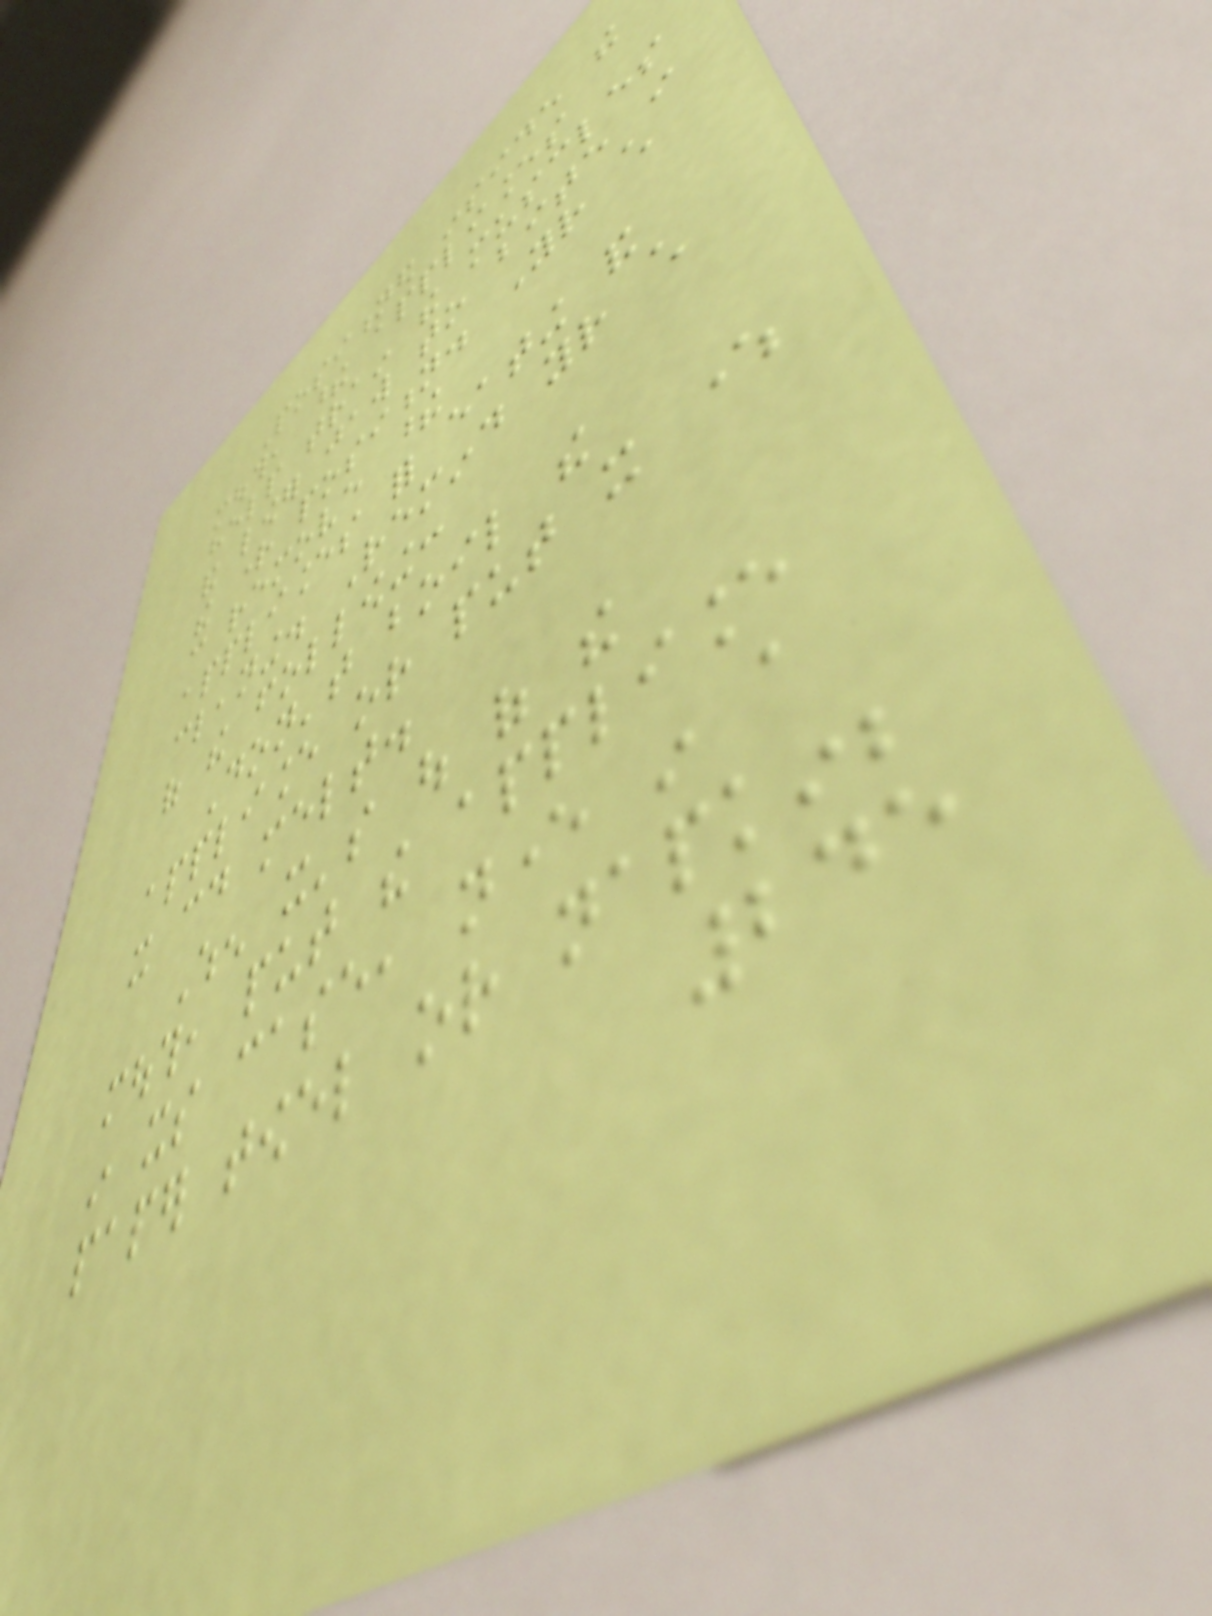Positioned inside the
mouth, these appliances
help train the muscles
and lower jaw to bite in
the right position. Your child
can remove these
appliances for eating and
cleaning. Remind your child
of the following:
Don't boil the
appliance or put it where
it could melt.
When it's out of the
mouth, put the appliance
in its case, never in a
paper towel or napkin;
245
